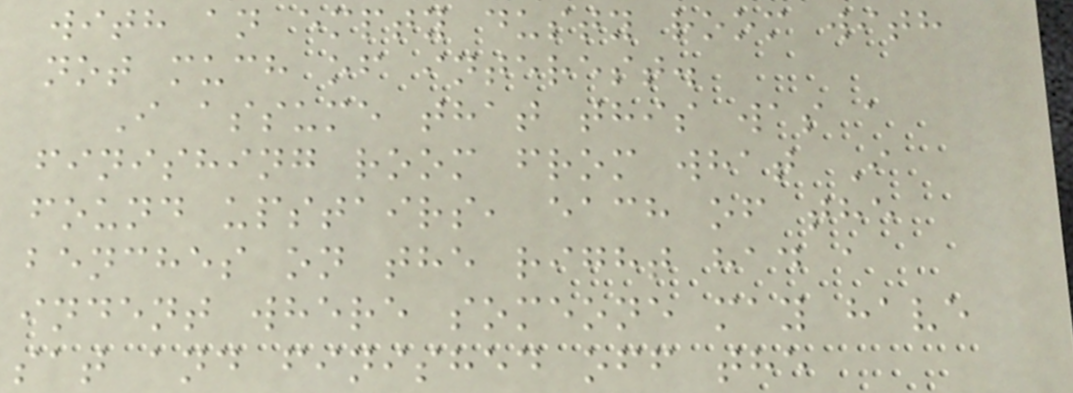with an empty dusty room with
not much of interest.
I assume that this was a
finishing room from what I
found upstairs, each of the
benches on the right had a
indent where someone may have
sat and finished off the
